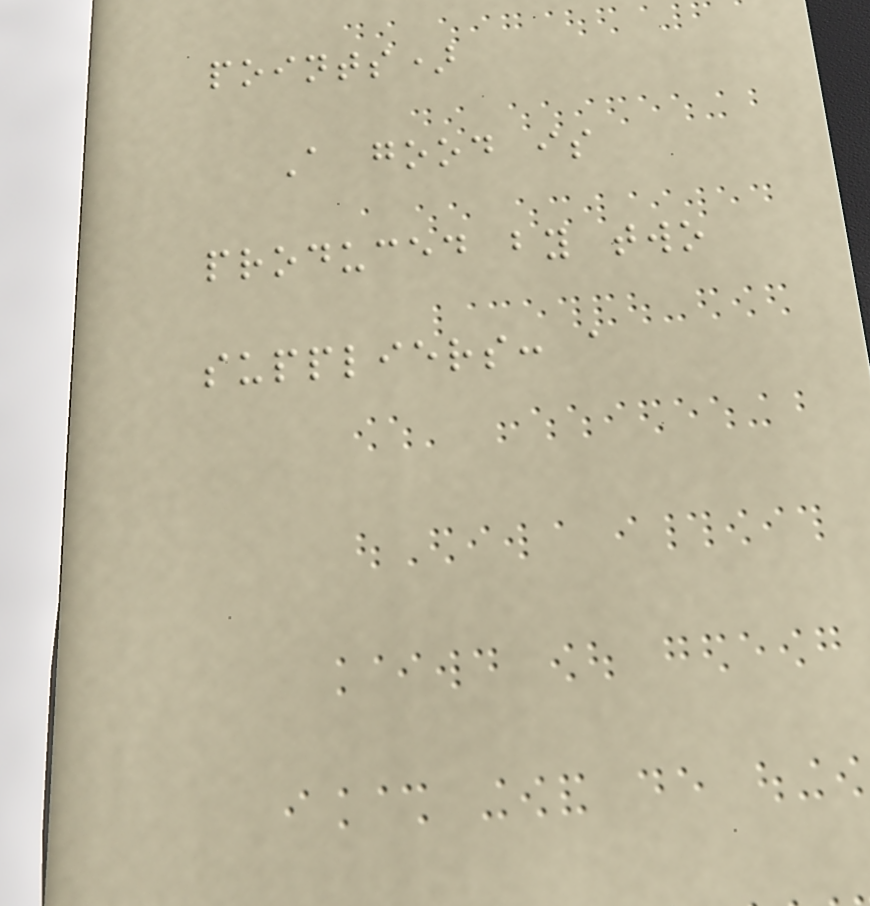points)
A good is
produced by two
suppliers: a
